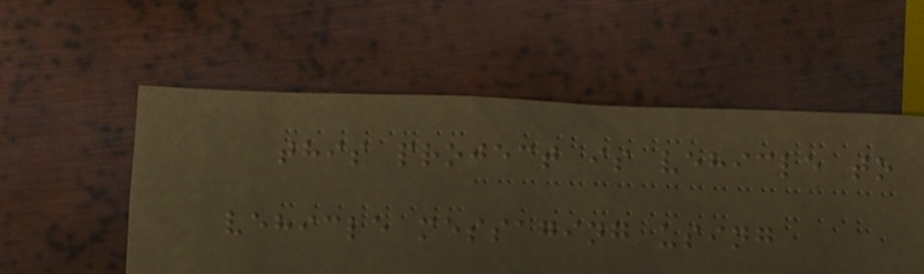this project is vehicle to
vehicle messaging using
